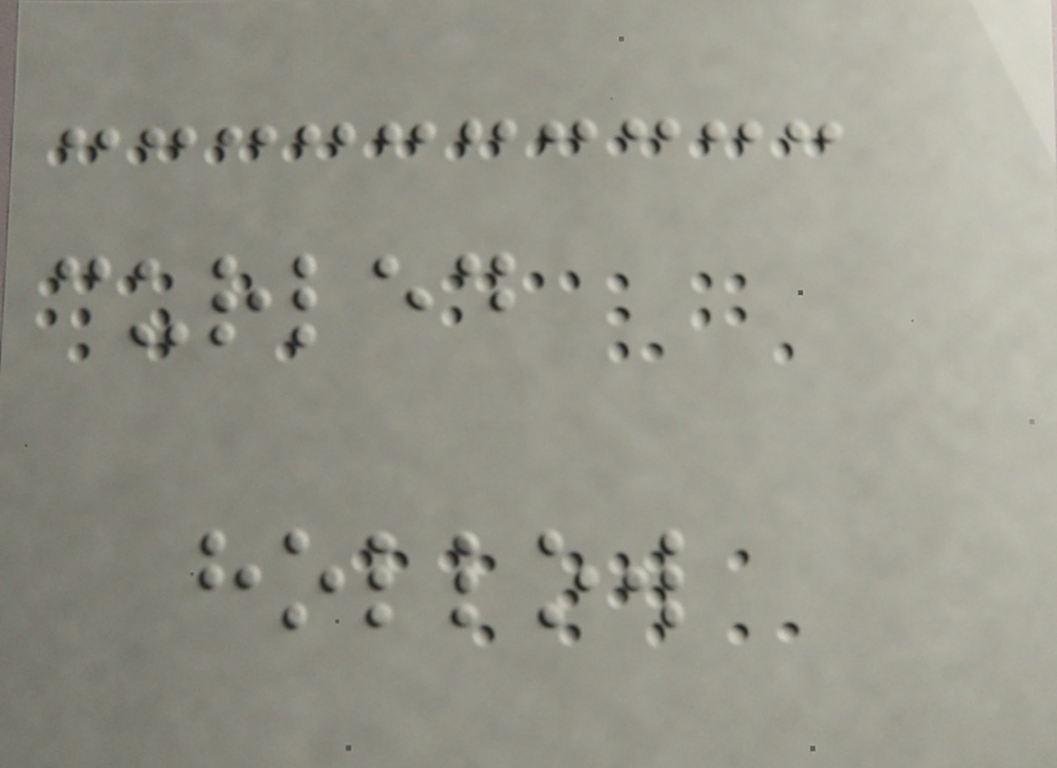curled
hollow
